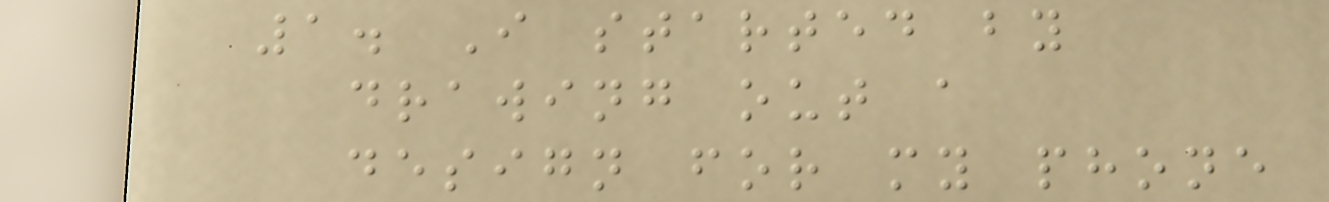1. I started by
drawing out a
design for my phone
